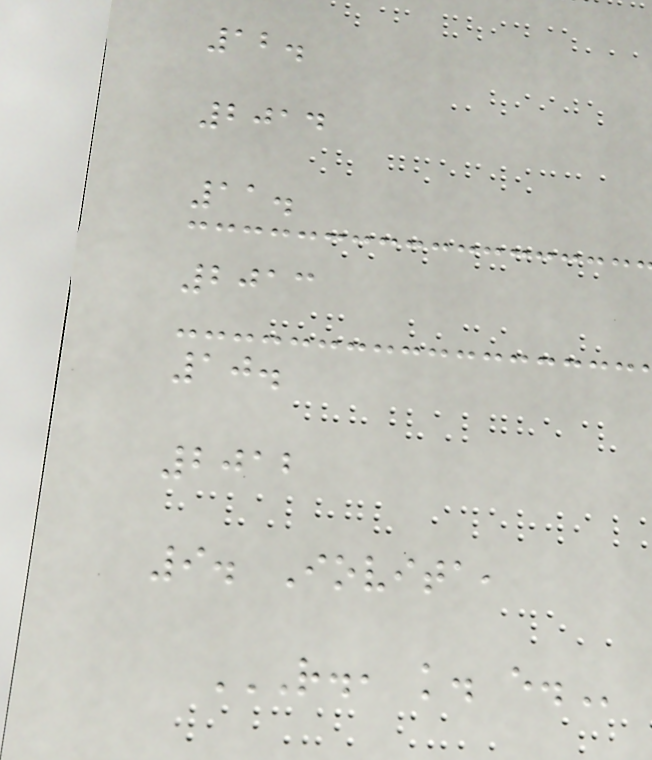12.
2014
11.
2013
10.
2012
9. Iovita,
R., K. E.
